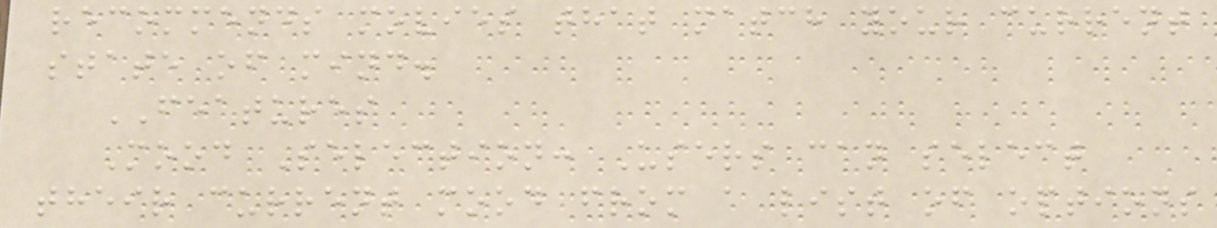recommends movies that match your current
state of mind.
FEATURES
Mood Selection: Users can select
their current mood from a list of options
